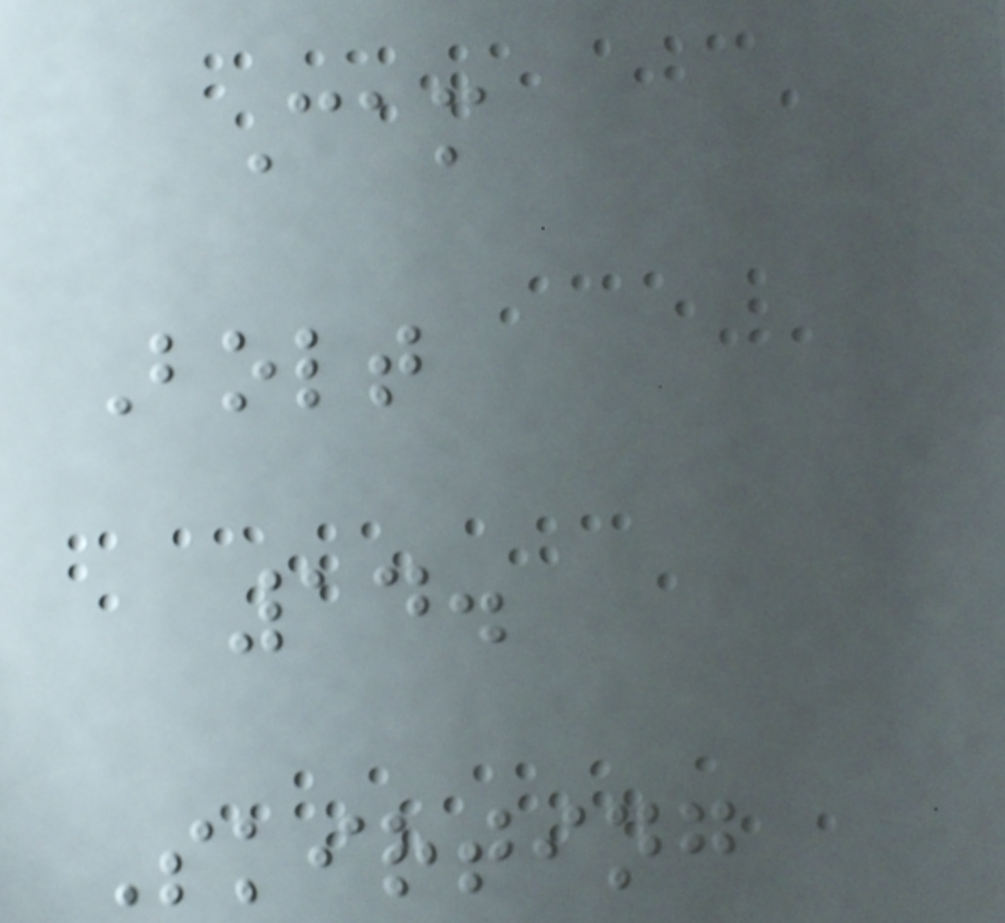Cam
Bolt
14.
Skirting
